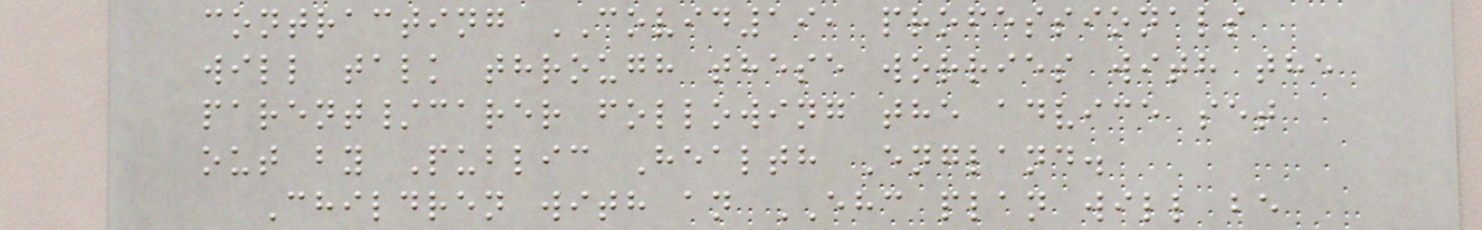contracting COVID19, professionals
will talk through these worries with the
parent/carer following the advice set
out by Public Health England.
Children with an EHC plan will be
